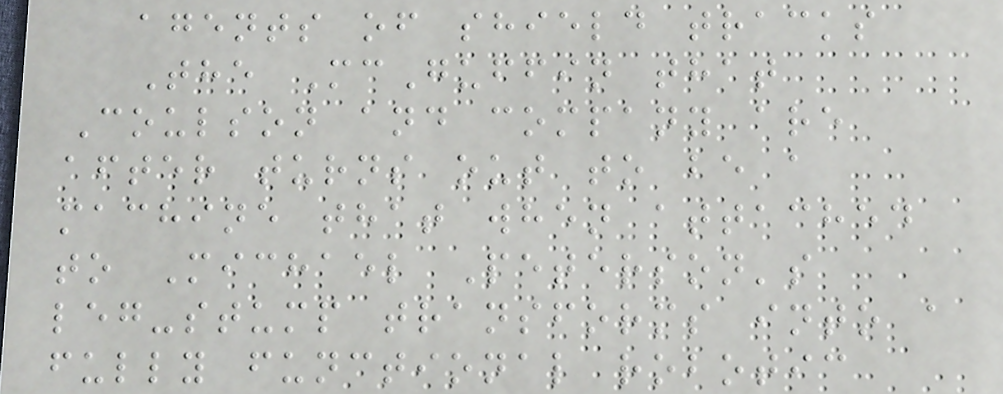agents of shield tracks
The McGuffin that
Coulson and company are
after turns out to be a
machine that when attached
to Michael Peterson's
leg-stump transforms into a
fully functional robotic
